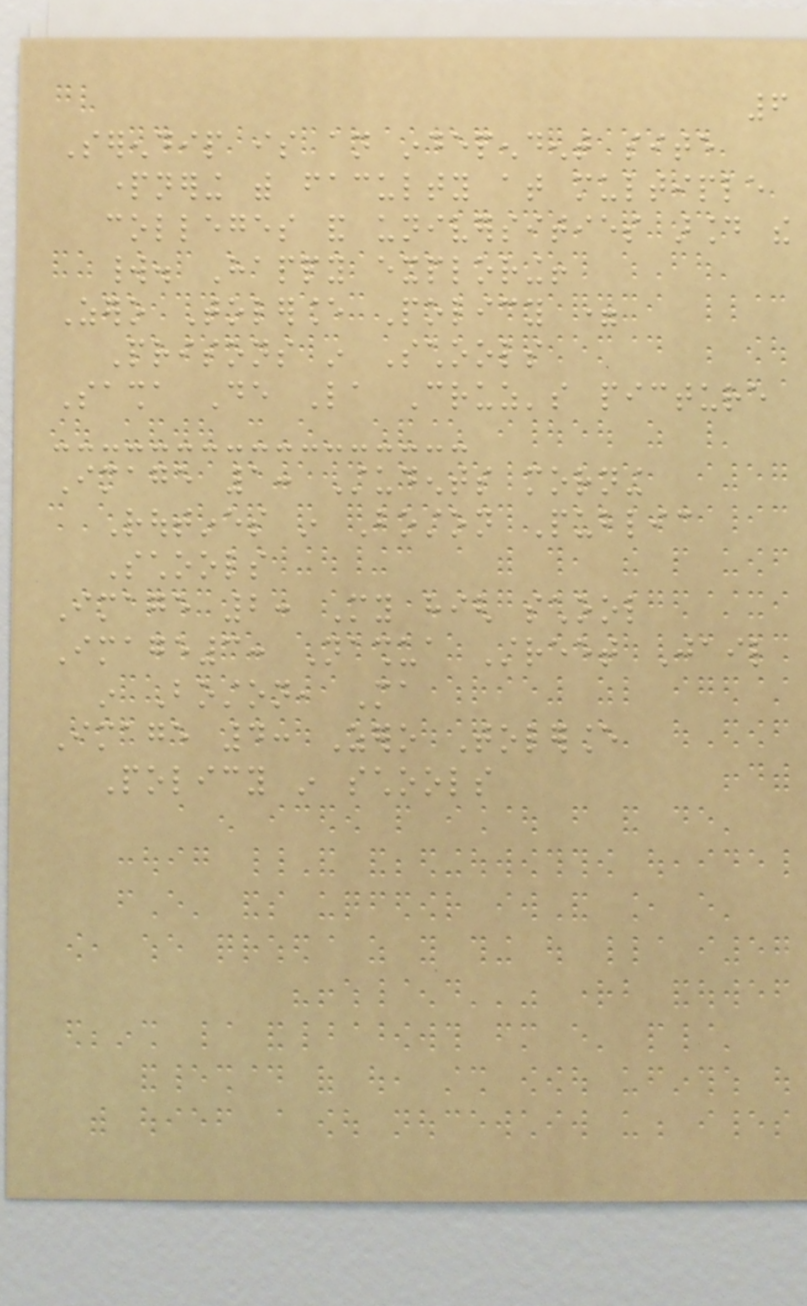6
Serendip is an independent site
partnering with faculty at multiple
colleges and universities around the
world. Happy exploring!
Zero Tolerance Policy =
Prisons in Schools
Sasha De La Cruz's picture
Image 1: Students morning
Routines in Boston Public
Schools
Image 2: My high school
Image3: Nashua Street Jail
in Boston, Ma
Image 4: Zero Tolerance
Policy in schools
